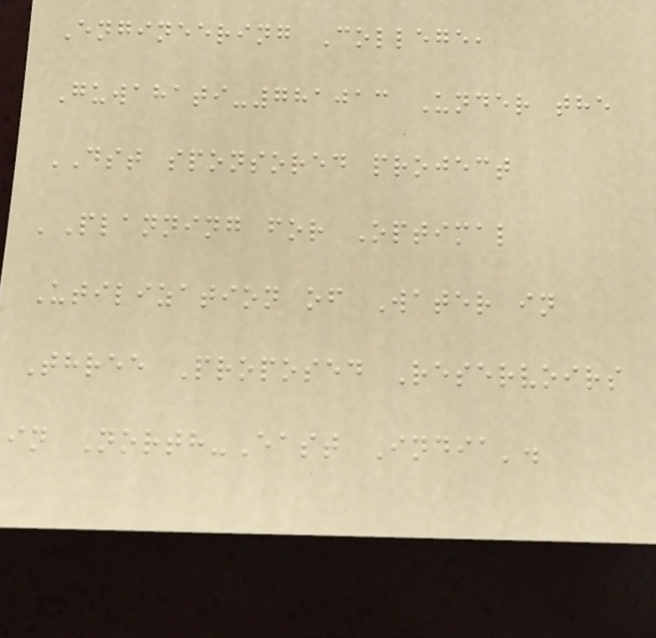Engineering College,
Guwahati-781013 Under the
DST sponsored project
'Planning for Optimal
Utilization of Water in
Three Proposed Reservoirs
in North-East India'.
